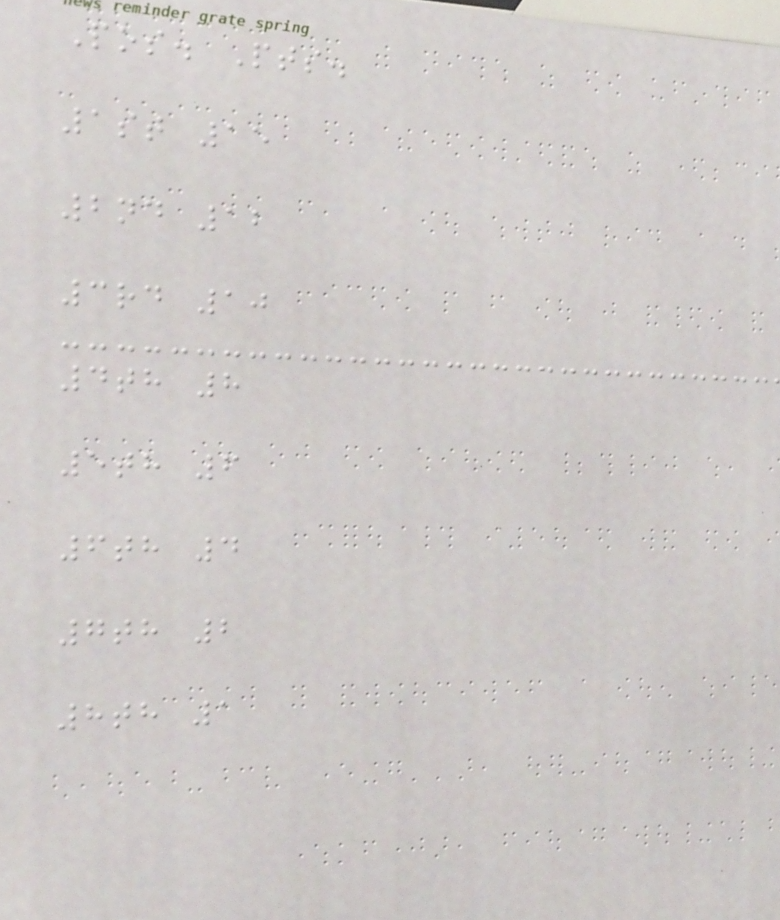Pos. Pts.
1st 15
2nd 12
3rd 10
4th 8
5th 6
6th 4
7th 2
8th 1
